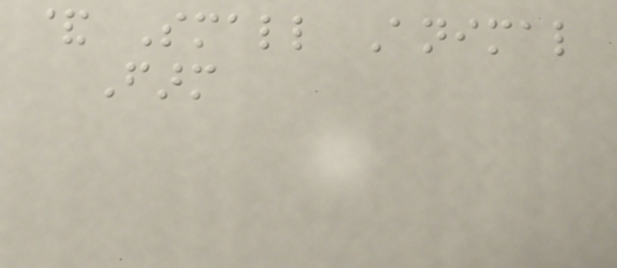& Small Animal
Farm
